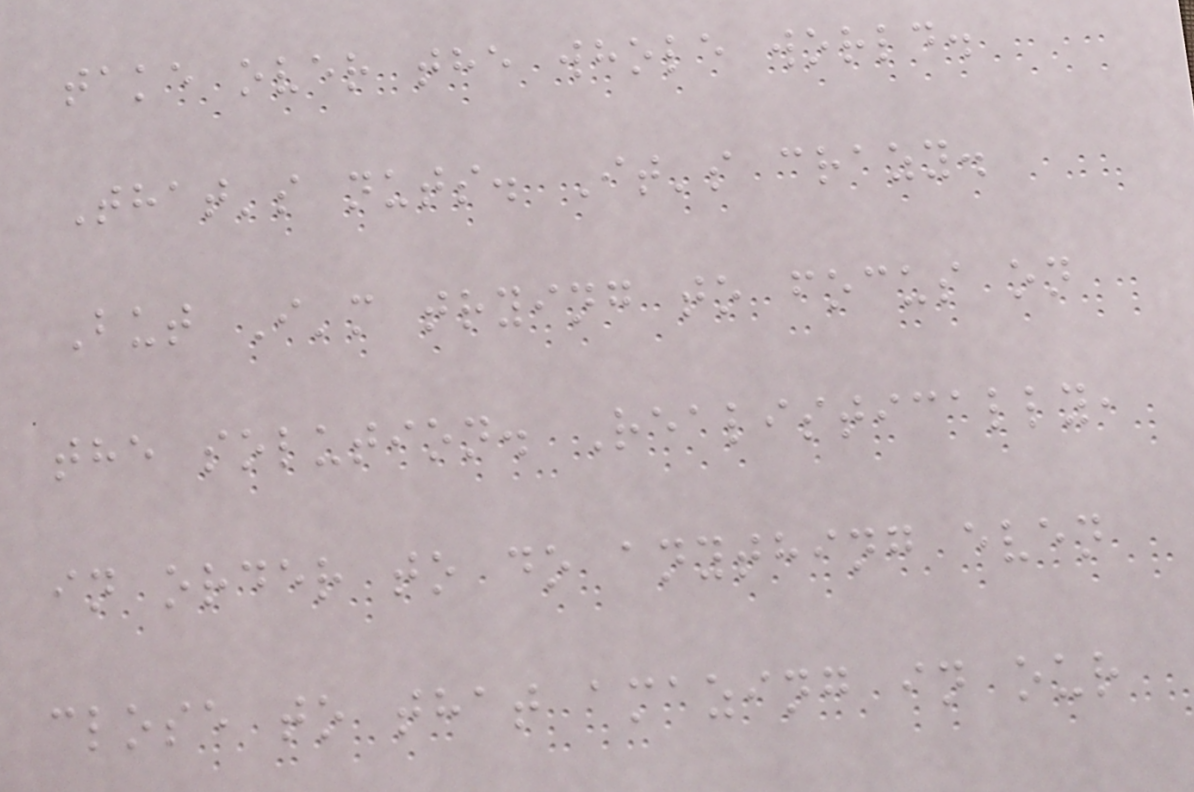take over the whole world.
That's nuts. It's crazy.
But I'm trying to focus on
the solution. Realistically,
in order to do anything even
close to that amazing in our
